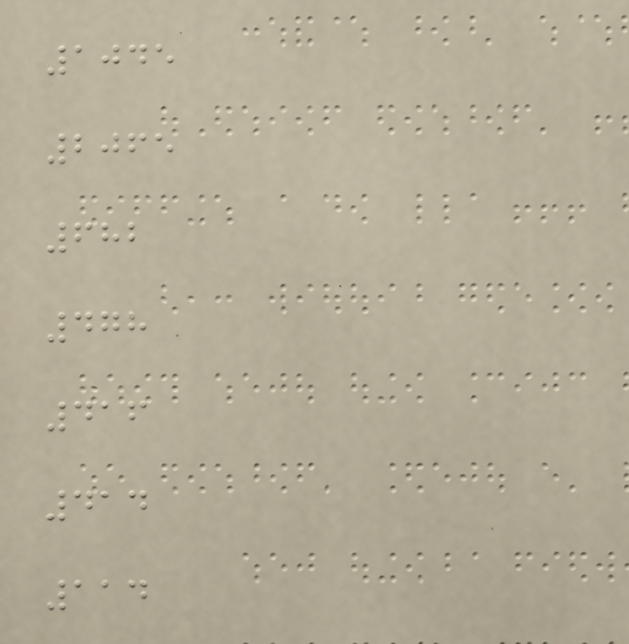1045
2065
682
478
416
414
114
